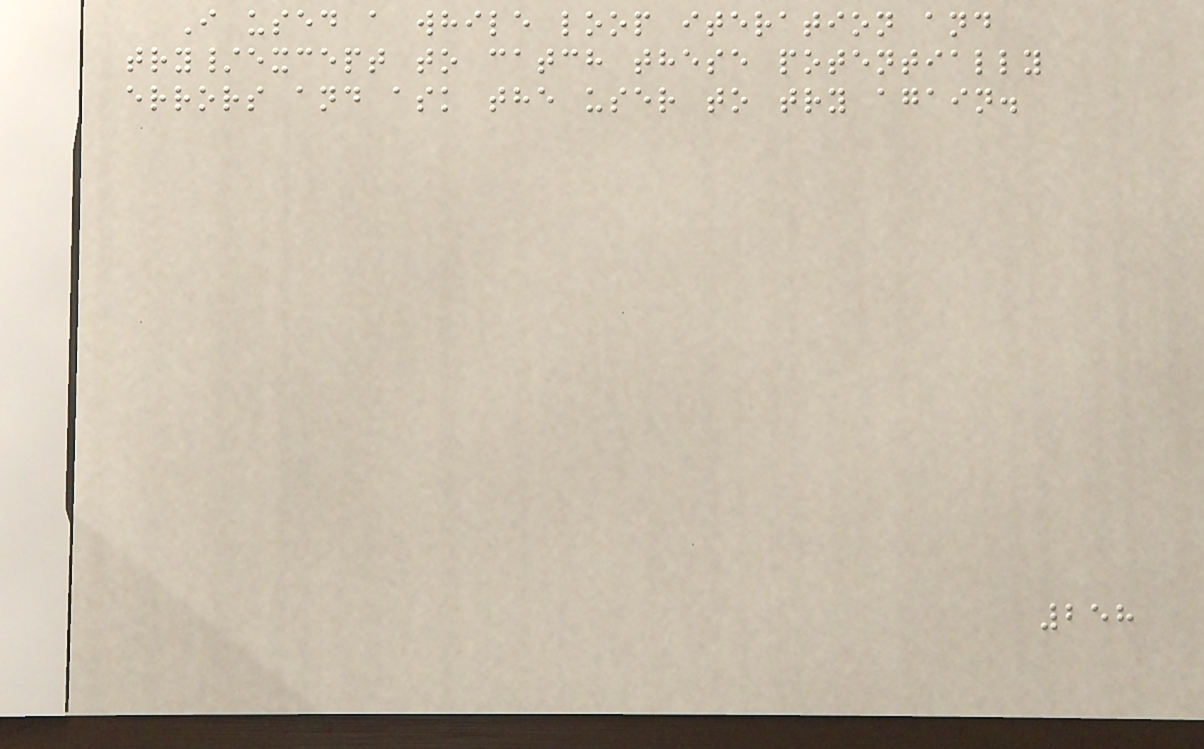I used a while loop iteration and
try/except to catch these potentially
errors and ask the user to try again.
258
